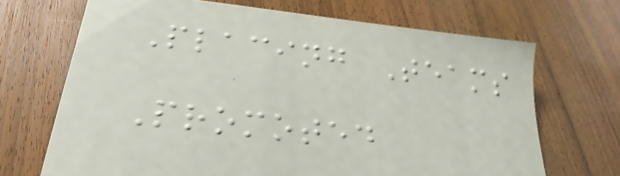Placing Teams
Promoted
